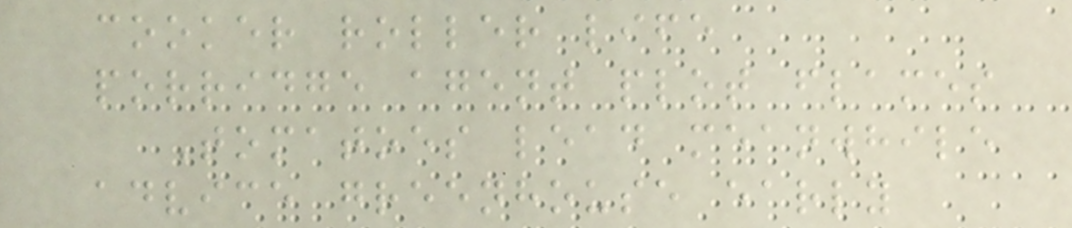cooker roller life
porridge agent plot flames
Tomatoes lead meanwhile
advice greenhouse early
